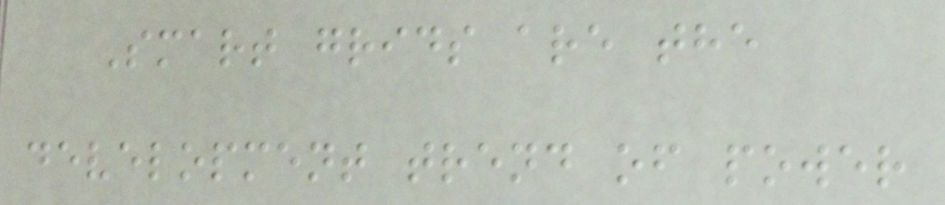Smart grids are the
development trend of power
